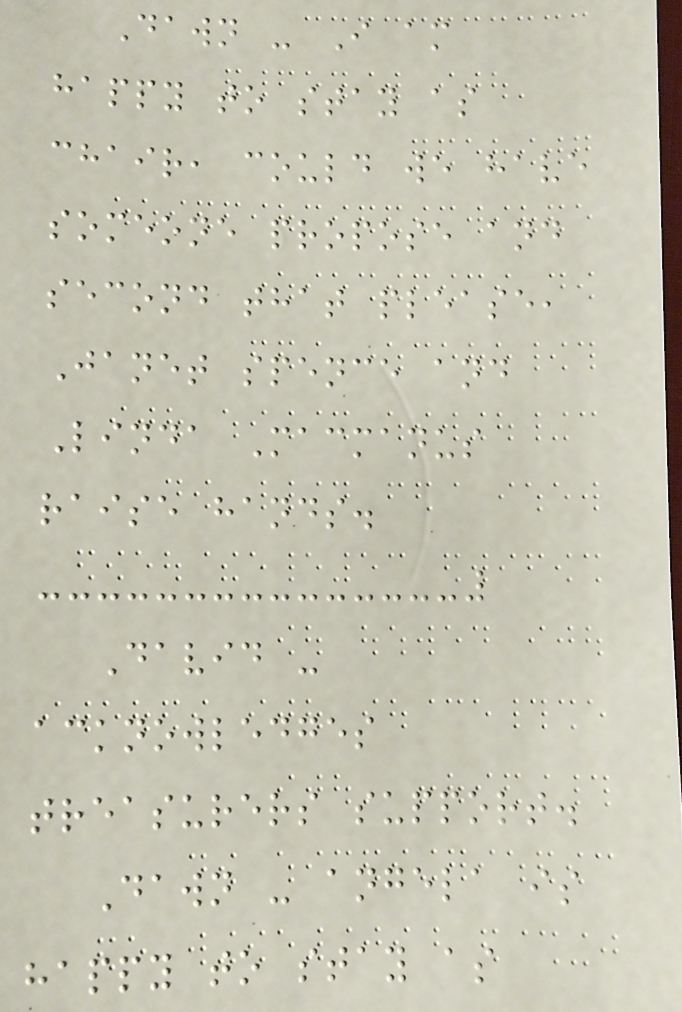Dawn - I am
happy to stay as
chair, could we have
someone propose and
second that please,
Janet spence and
Linda Macmanus
raise hands.
David -
acknowledges
treasurers support.
Dawn - angela is
happy to stay as
